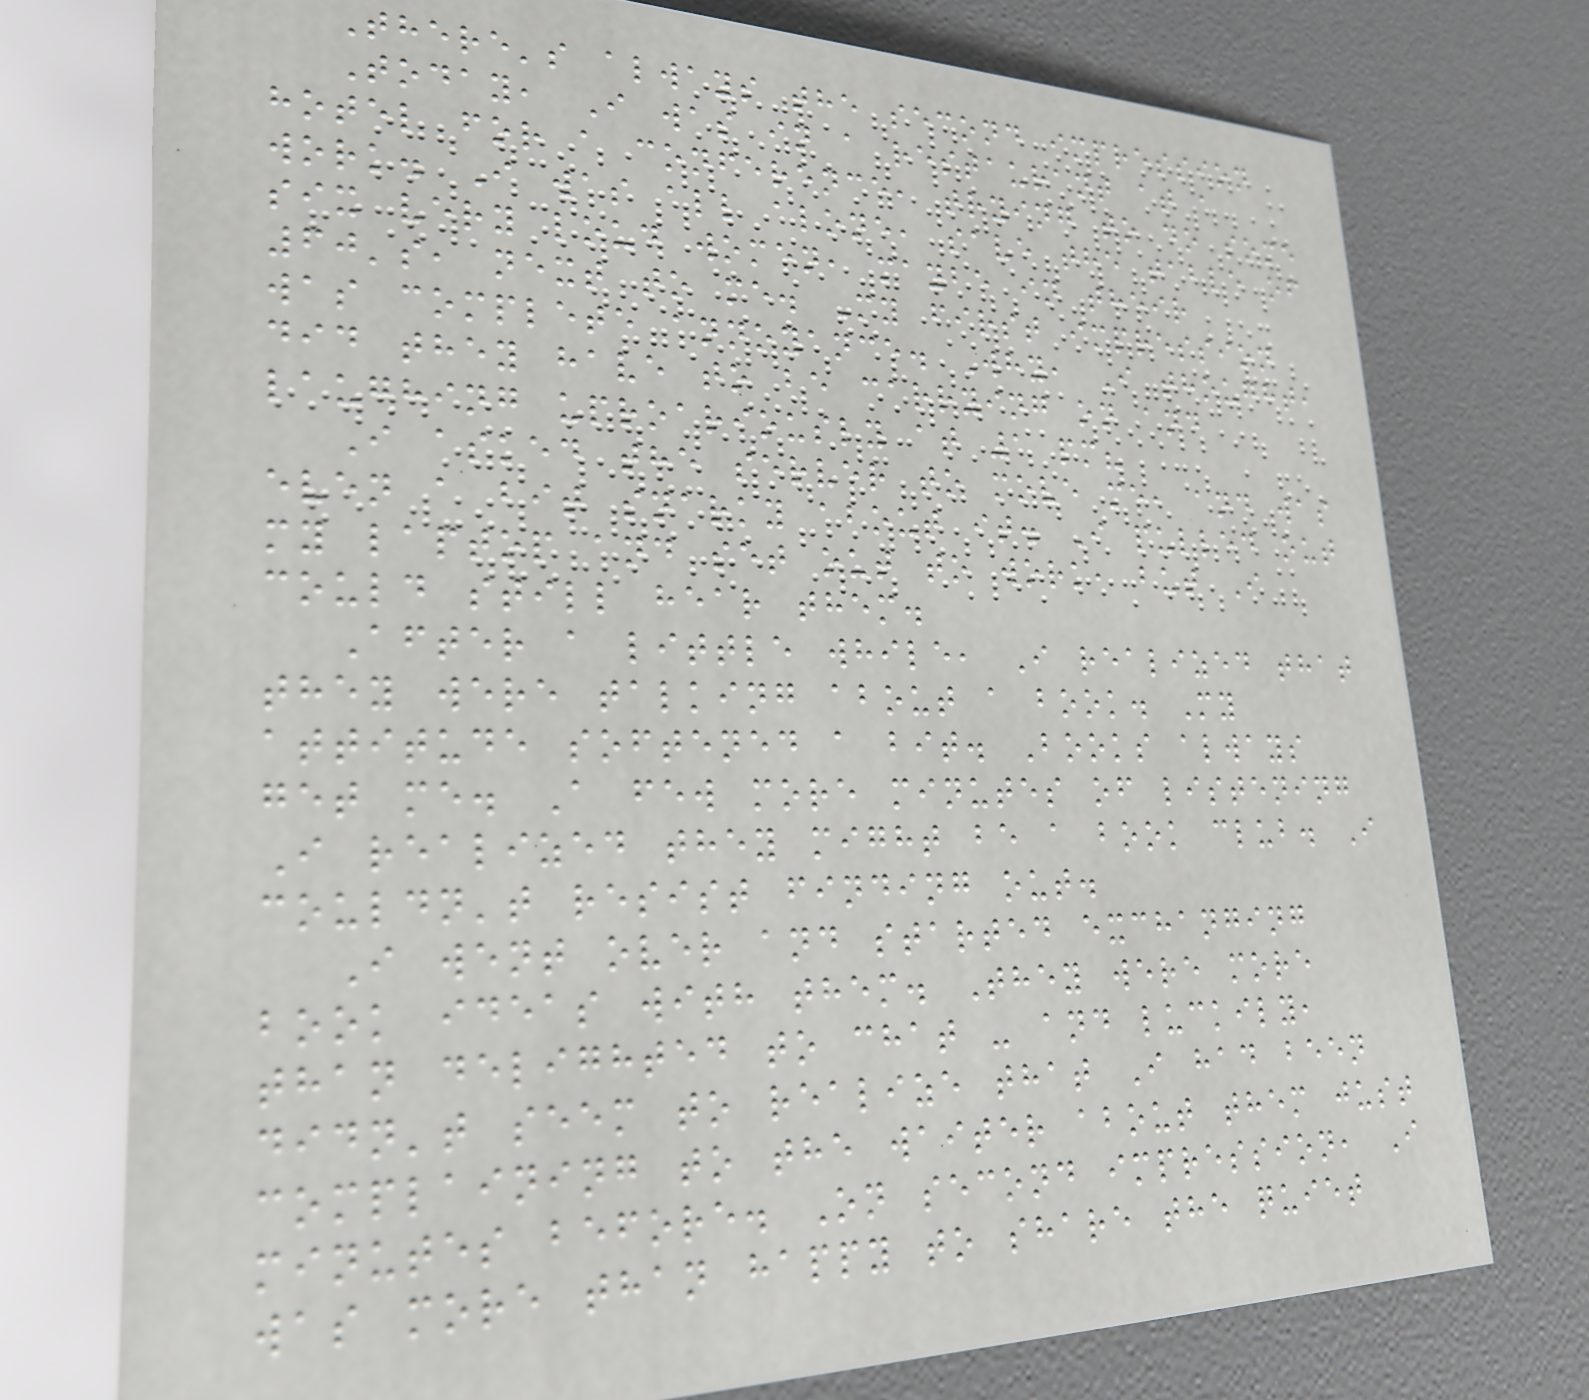There's always the second impression
Today, I was in a restaurant at a
hotel for a conference, trying to do some
work. I was all alone, save the table of
six very loud women, maybe in their
60's, next to me. My first impression
was complete annoyance. Why, I thought,
did they have to be carrying on and
laughing uproariously at 1 pm?
I asked the server to move me, and was
even a bit snarky about it. I pulled out
my laptop and set out to work, but I
could still hear them.
After a little while, I realized that
they were talking about a book. My
attitude softened a bit. Books always
get me. A few more minutes of listening
I realized they might be a book club. I
couldn't resist finding out.
I went over and started exchanging
book ideas with them. They were more
than delighted to chat - and luckily,
didn't seem to realize that I had been
complaining to the waiter about them just
minutes before. On second impression, I
was more than happy to share the quiet
